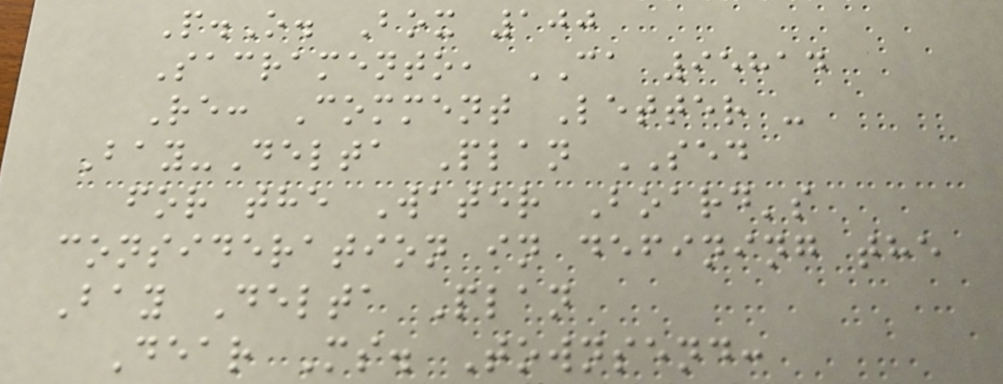P.O. Box 100
Sacramento, CA 95814
Re: Comment Letter -
Bay-Delta Plan SED
for the Water Board's
consideration in defining the
Bay Delta Plan
Dear Ms. Townsend:
